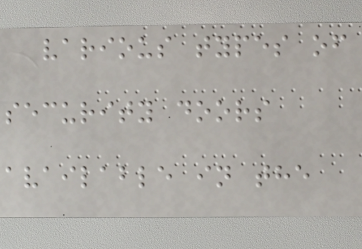various types of
security doors
available in the
